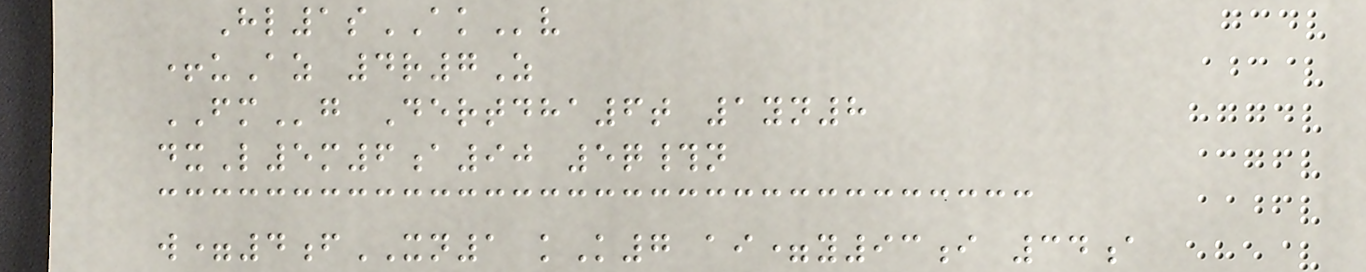Hl1sAKv
+uAz 4r7Z
FMg Dertdha6t 1yn8
dxL5m6a90 5q#n
w=4fXN1 kK7 ai=y93i 34a
